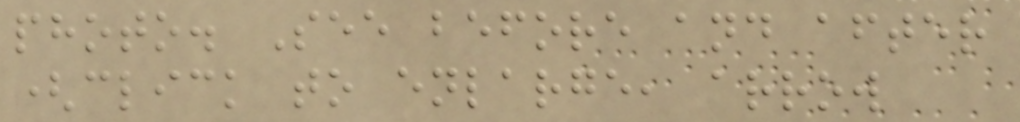photo. See before and after
(click to enlarge, arrow
